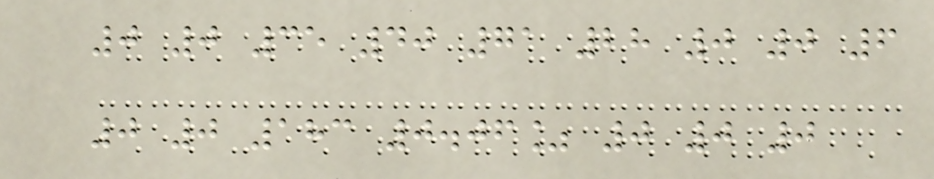0 0 35 40 71 28 0 0 6
0 0 183 0.06% 0 0 0
